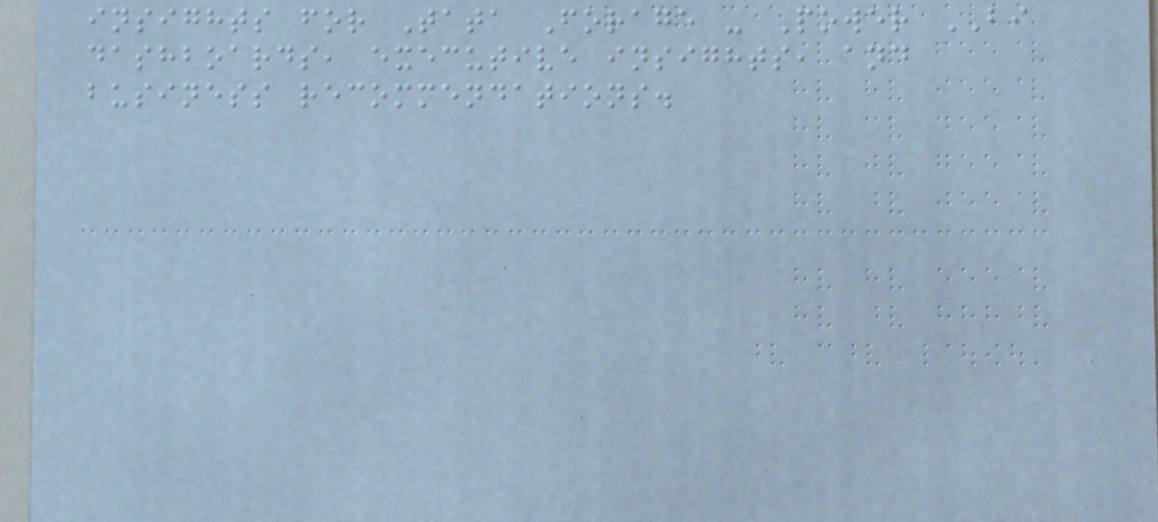insights for Tata Forage - Power BI
dashboards, executive insights, and
business recommendations.
